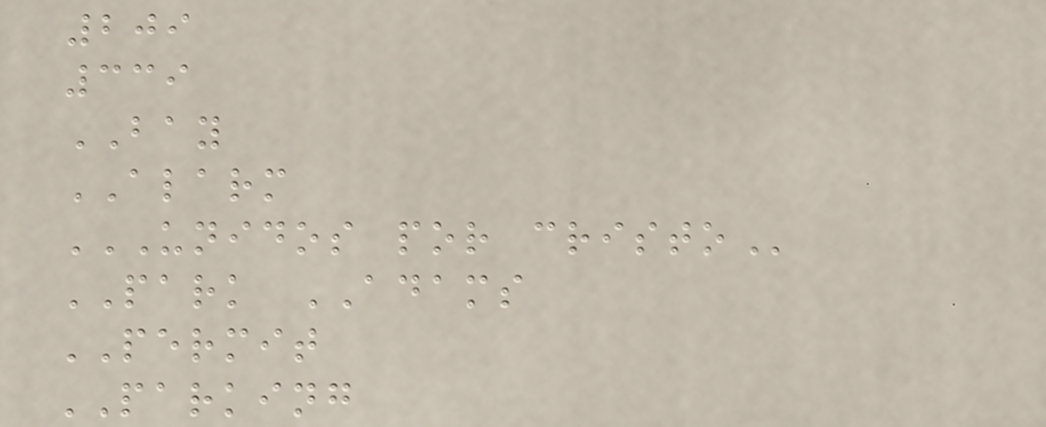209
339
BAY
ALARM
UNIDOS POR CRISTO
PARK ADAMS
PERMIT
PARKING
